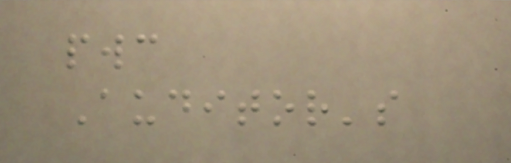pwc
Auditor's
